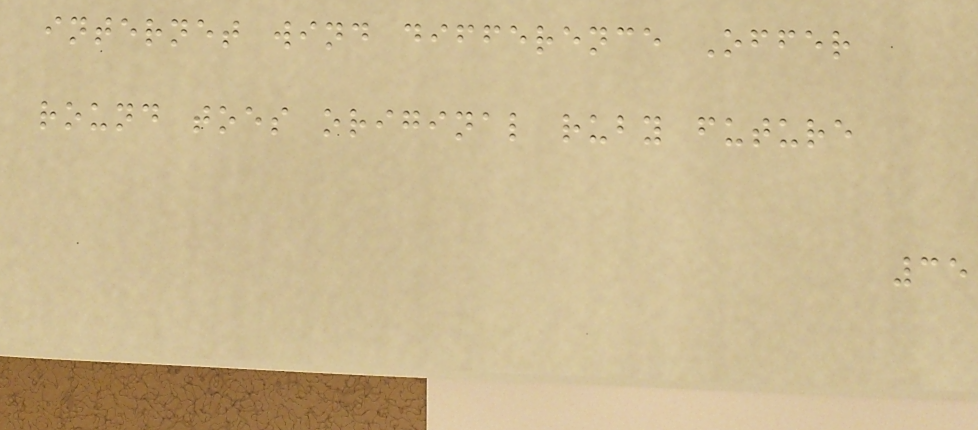internet wind difference Offer
round toes original ruby future
35
